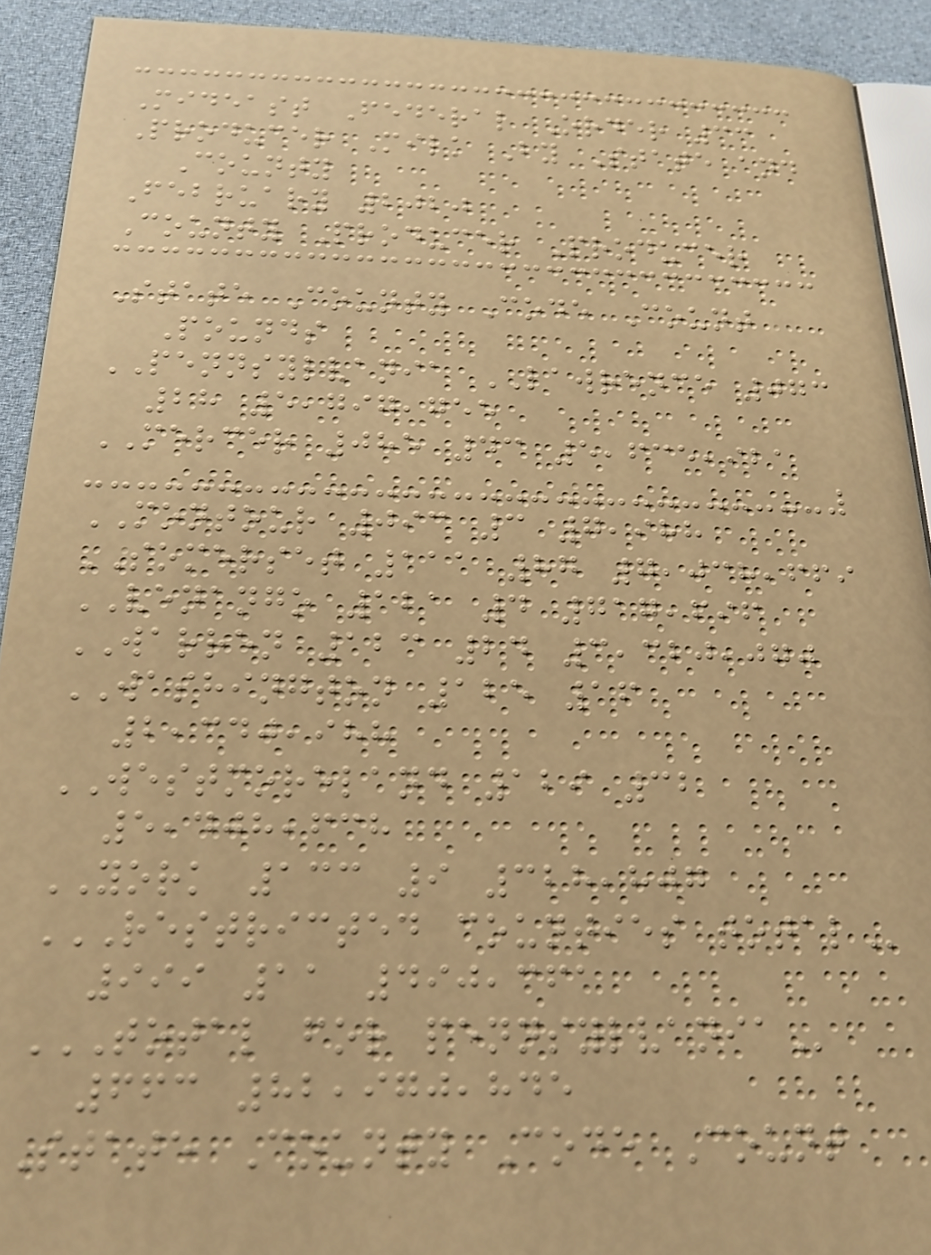Mideast Federal Order 33
Producer Milk By State and
County
February 2020
County Producer Producer
State County Code Count
Pounds
PENNSYLVANIA LAWRENCE 073
28 5,797,755
MERCER 085 43 5,635,921
MONTOUR 093 3 7,988
SOMERSET 111 87 7,038,669
VENANGO 121 4 717,696
WARREN 123 24 3,320,070
WASHINGTON 125 16
2,340,988
WESTMORELAND 129 32
5,408,638
YORK 133 9 328,807
RESTRICTED COUNTIES TOTAL
999 11 490,361
TOTAL FOR PENNSYLVANIA
663 82,970,845
State County Code Count
